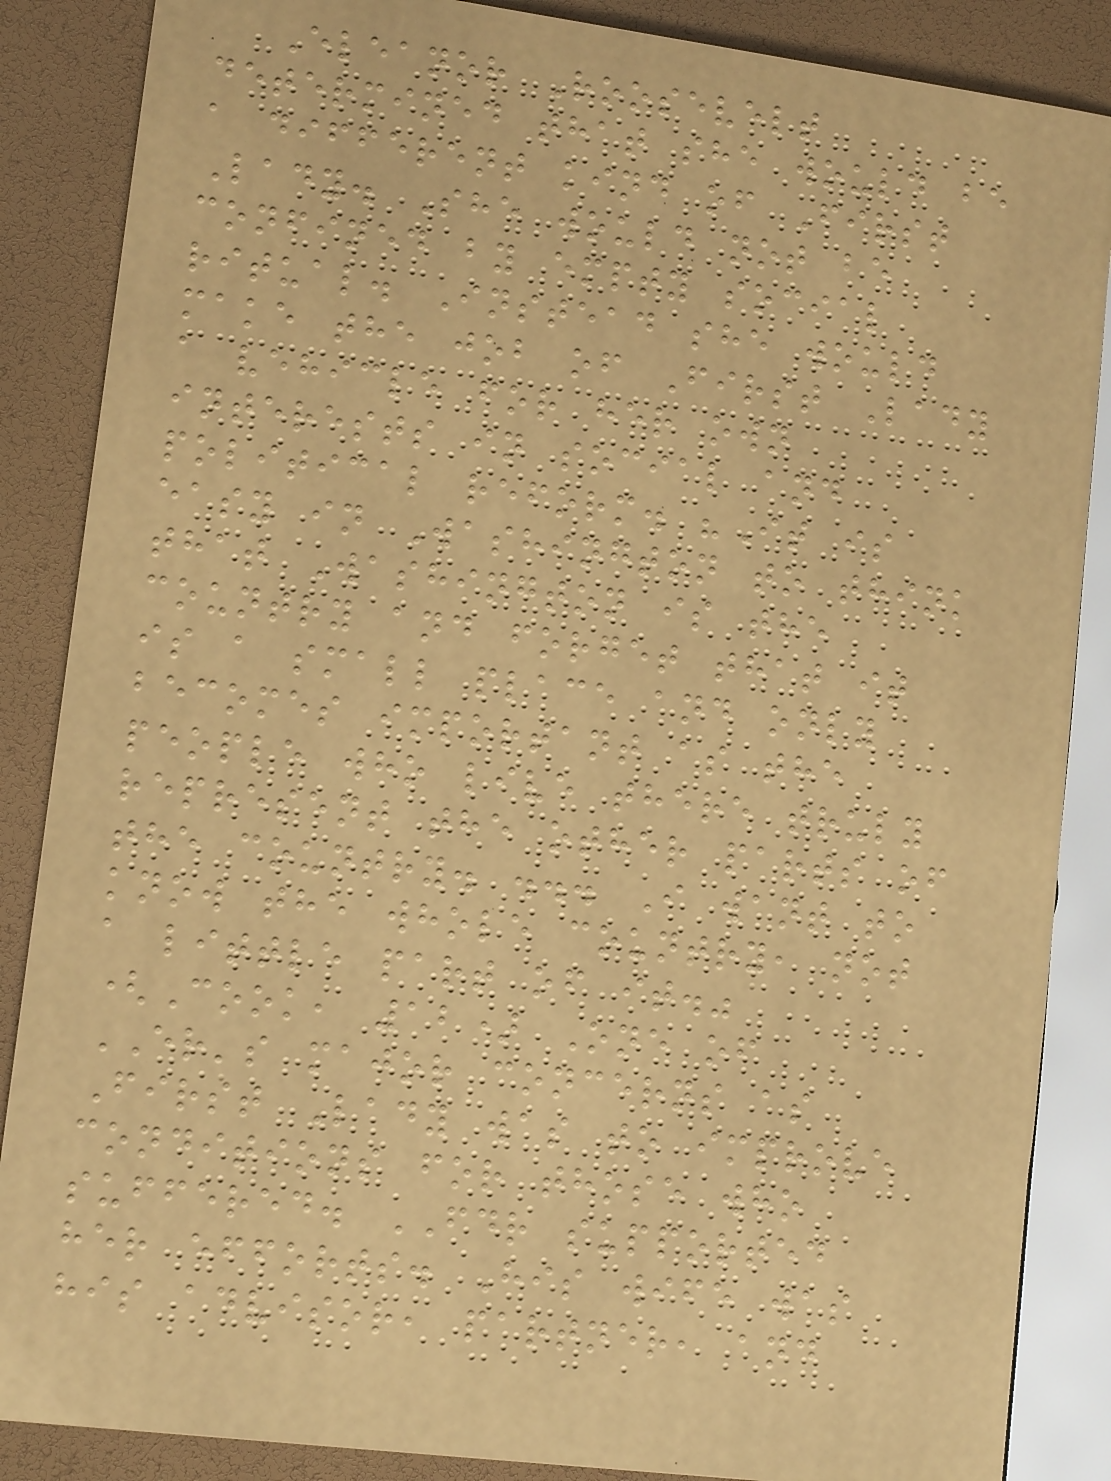Eleanor Roosevelt
determined that she would be
a different kind of First
Lady. She would not be
confined by empty social
ritual. Instead she would
make the job of First Lady
a vehicle for her own
interests in social and
political reform. "It is
easy in Washington to think
that Washington is the
country and forget that it
is a small place and only
becomes important as the
people who live there truly
represent the other parts of
the country. ... I want to
know the whole country, not
a little part of it."
(Cook, 12) One of
ER's major concerns as
First Lady was to improve
conditions for those who
suffered. FDR supported
her efforts. His wife was
his advisor, partner, and
